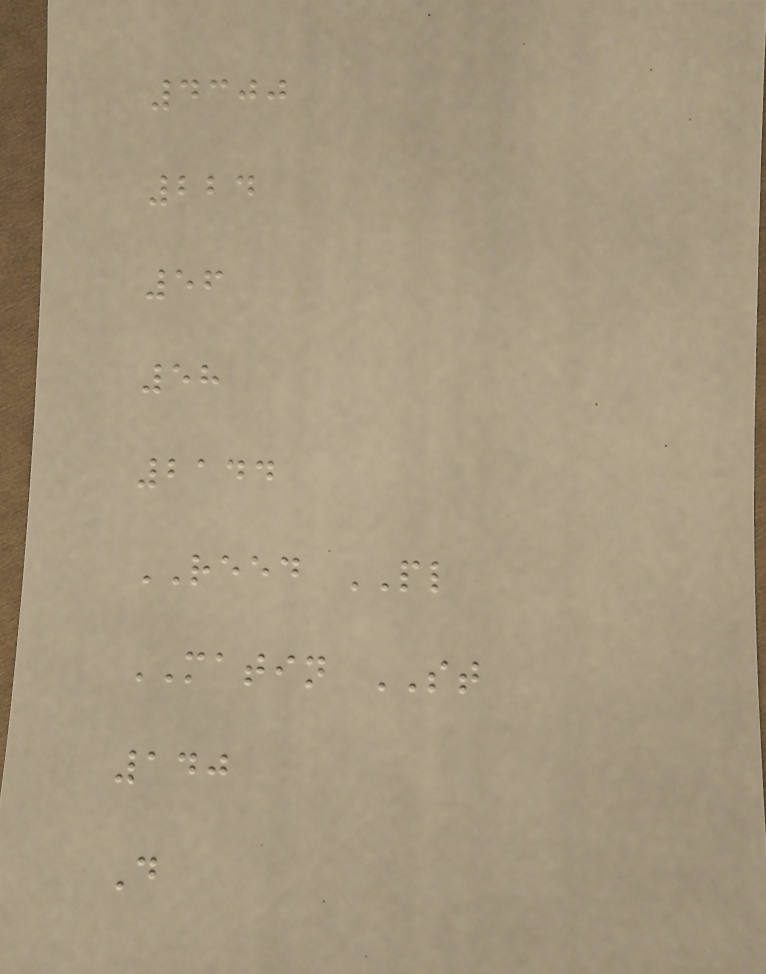4300
224
56
58
2144
REED PL
MATIN ST
140
D
